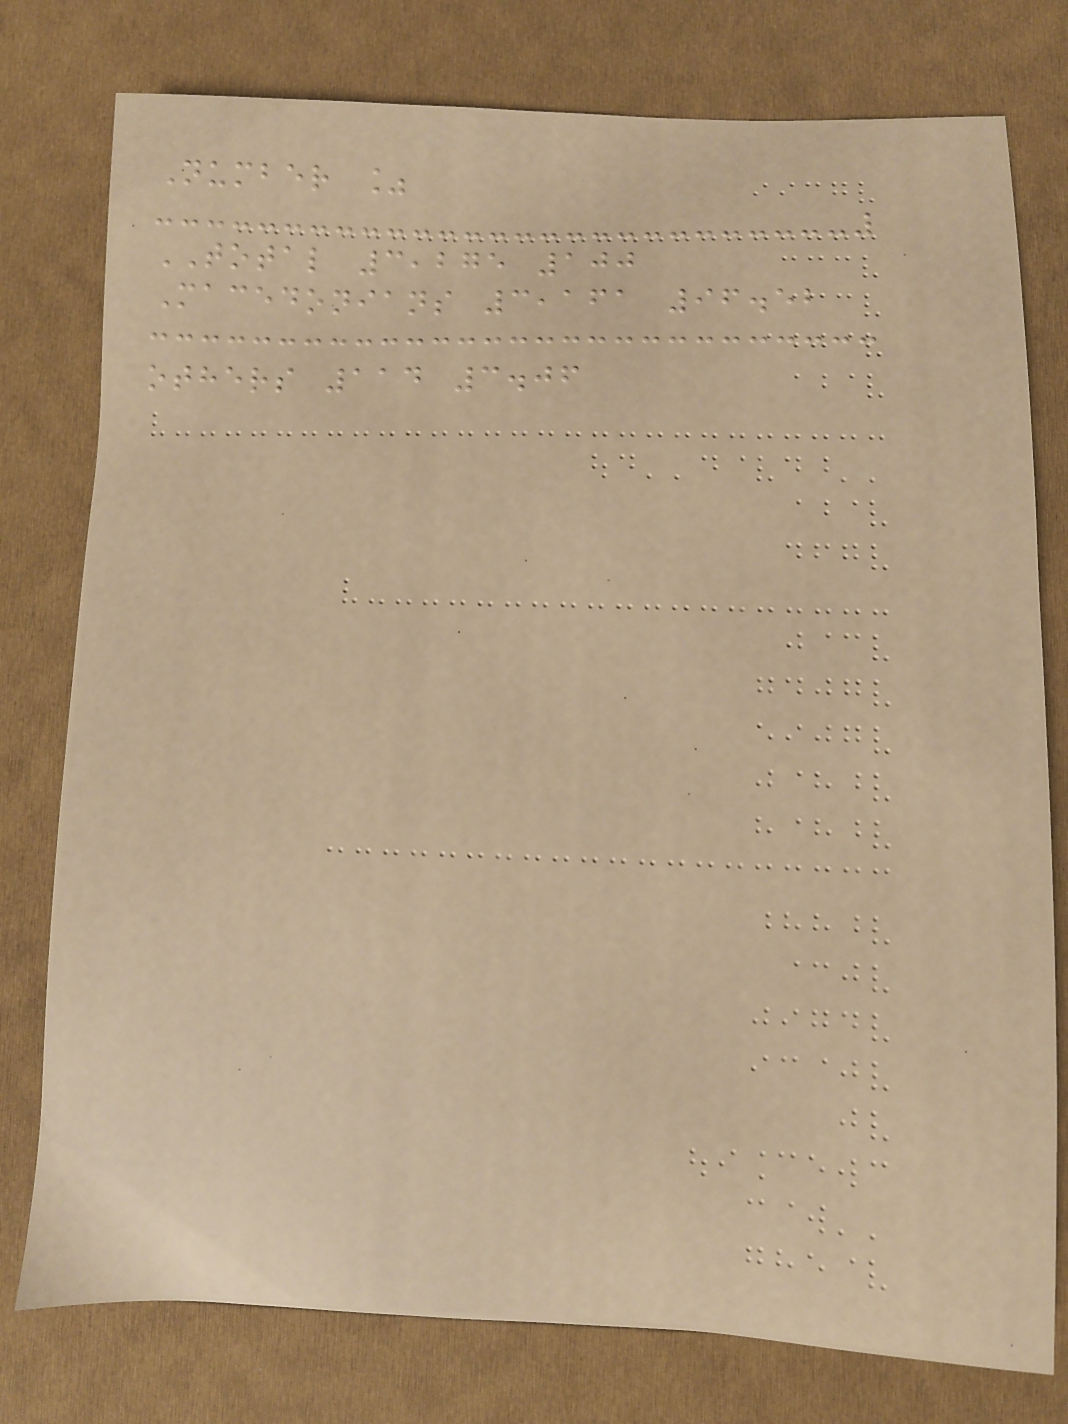Number %
TOTAL 3,275 100
Macedonians 3,161 96.52
others 114 3.06
